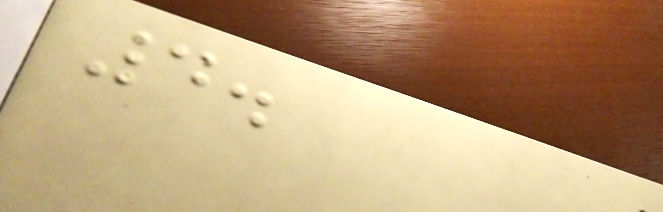4.
